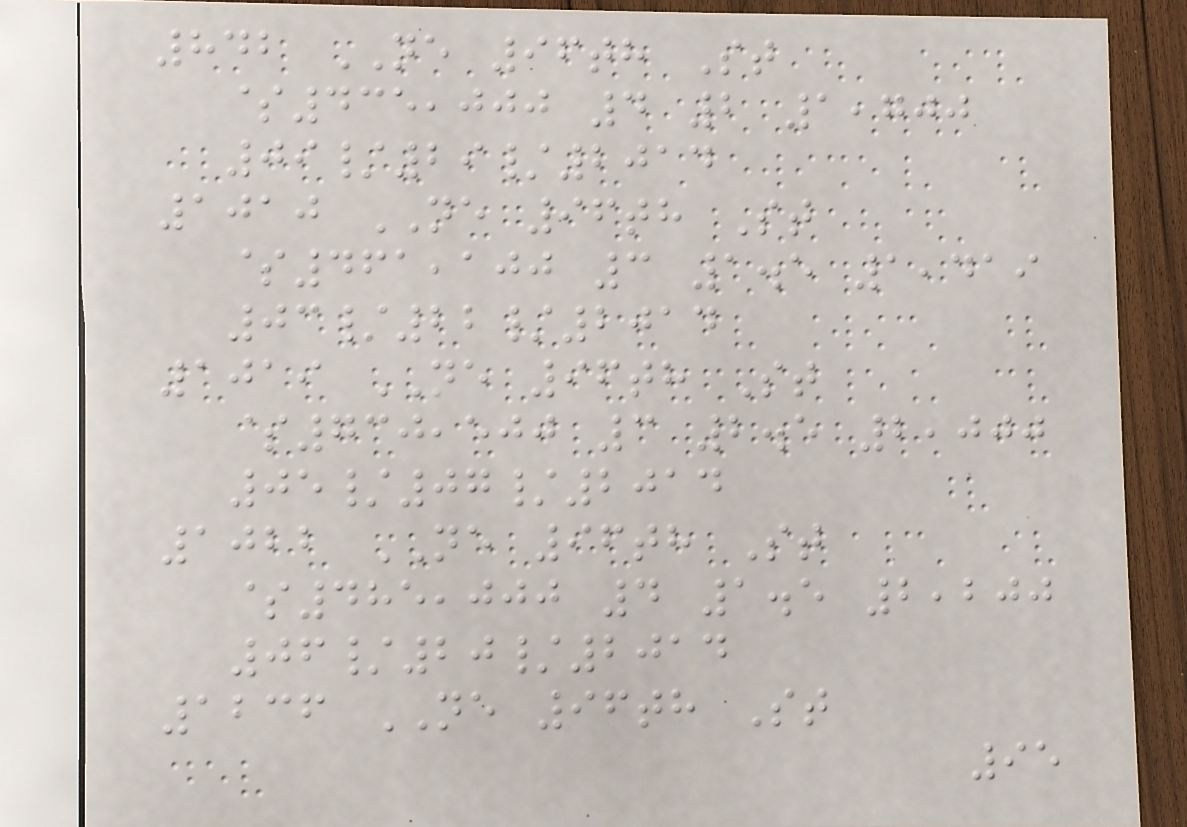842 NE 96th St
$435,000 4 2 1,700
09/29/2014
1010 NE 96th St
$461,100 3 1.5 1,419
03/22/2014
1019 NE 96th St
$730,500 3 2.5 2,000
05/07/2014
1022 NE 96th St
$485,000 4 1.5 2,200
06/20/2014
1236 NE 96th St
95
